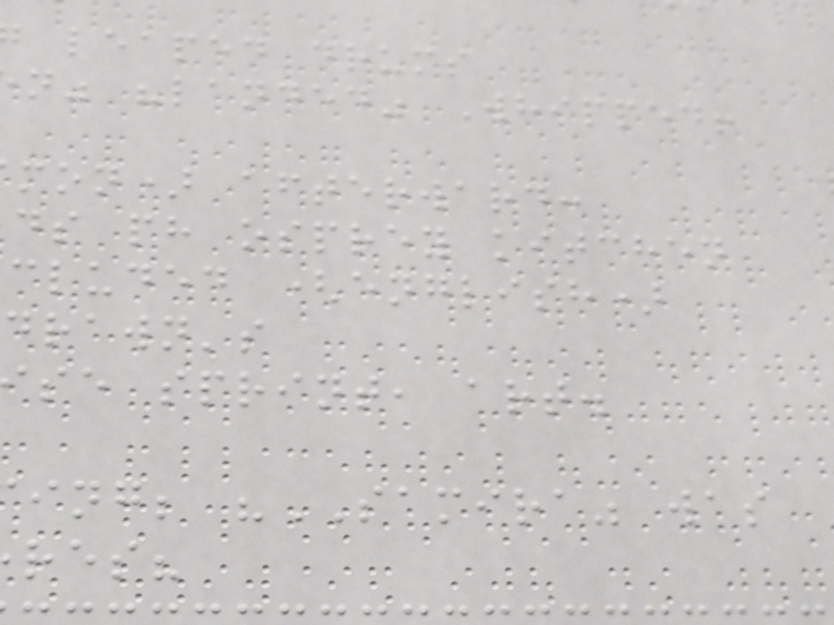leaped drums
n" "landed" Whipped!
mon) afterward:
ds ph osprey kitchen
cluded (english)
drawn's
se sprint, art.
ing; "SAMIRA" was
